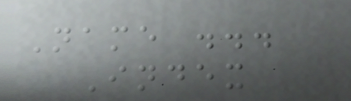Name ...
Index
